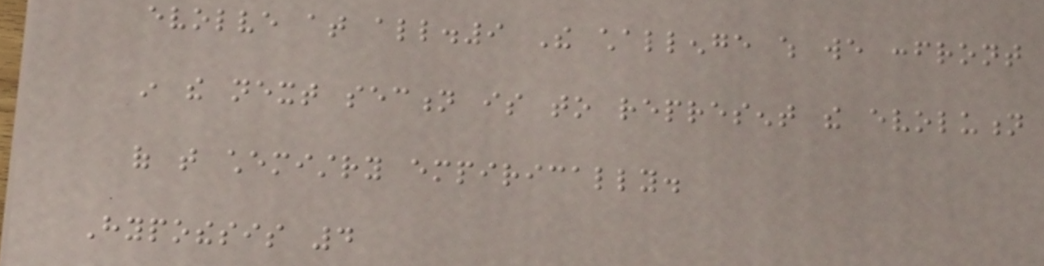evolve at all.9 The challenge which we confront
in the next section is to represent the evolution
of that chemistry empirically.
Hypothesis 4
